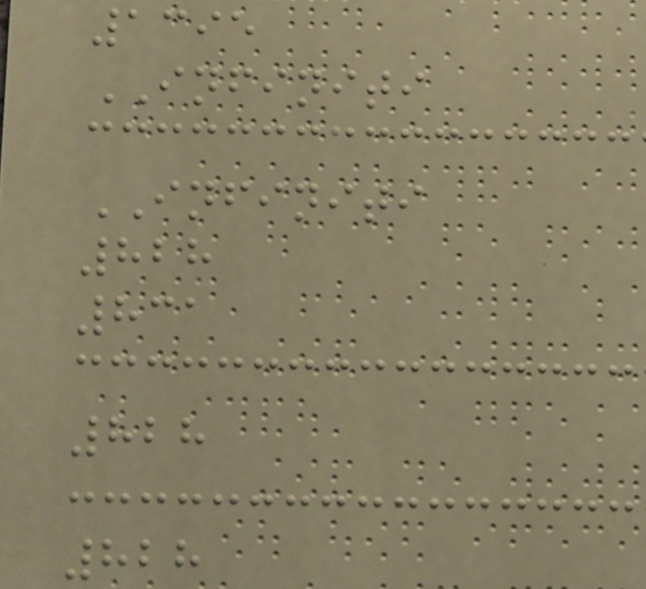1395
INFINITI
INFINITI
828
831
828
828
